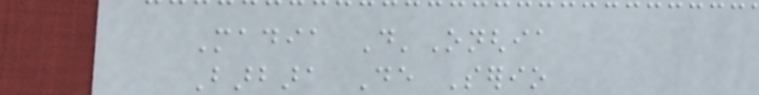Madia D'Onghia
Barbara De Serio
